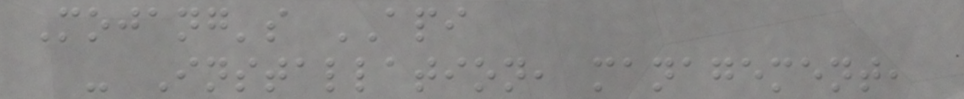Mojang's API
- Installation, management,
